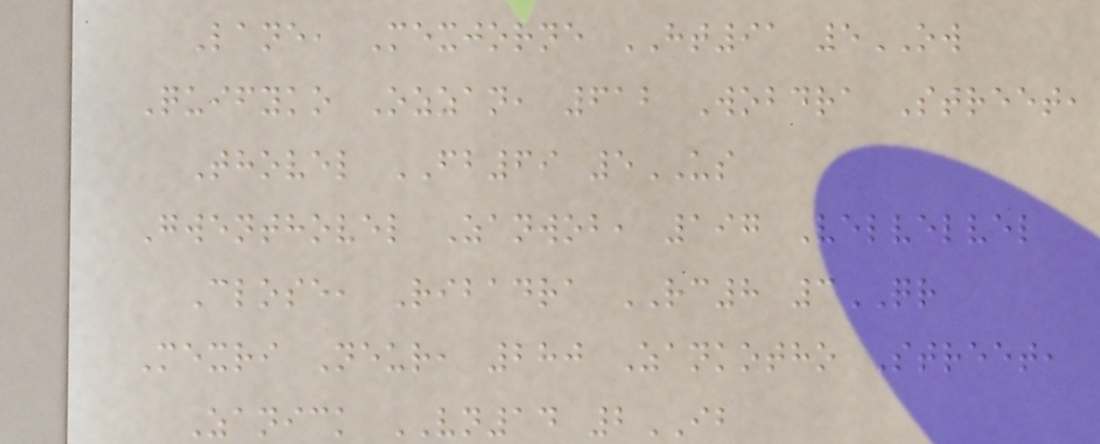Lane, Mexjorne HT91 5OW
Quifyko Ozzan, 612 Wobdra Street,
Thovel FB69 5US
Gwenthovel Zanwob, 197 Velvelvel
Close, Ribadra RC8 3QR
Mexri Neur, 280 Zankotho Street,
Zanick VN14 2IB
